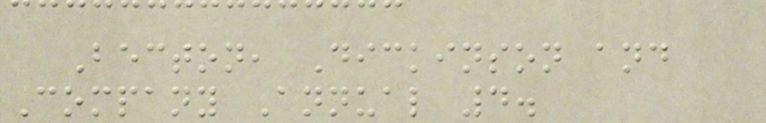Becton, Dickinson and
Company Annual 4.
